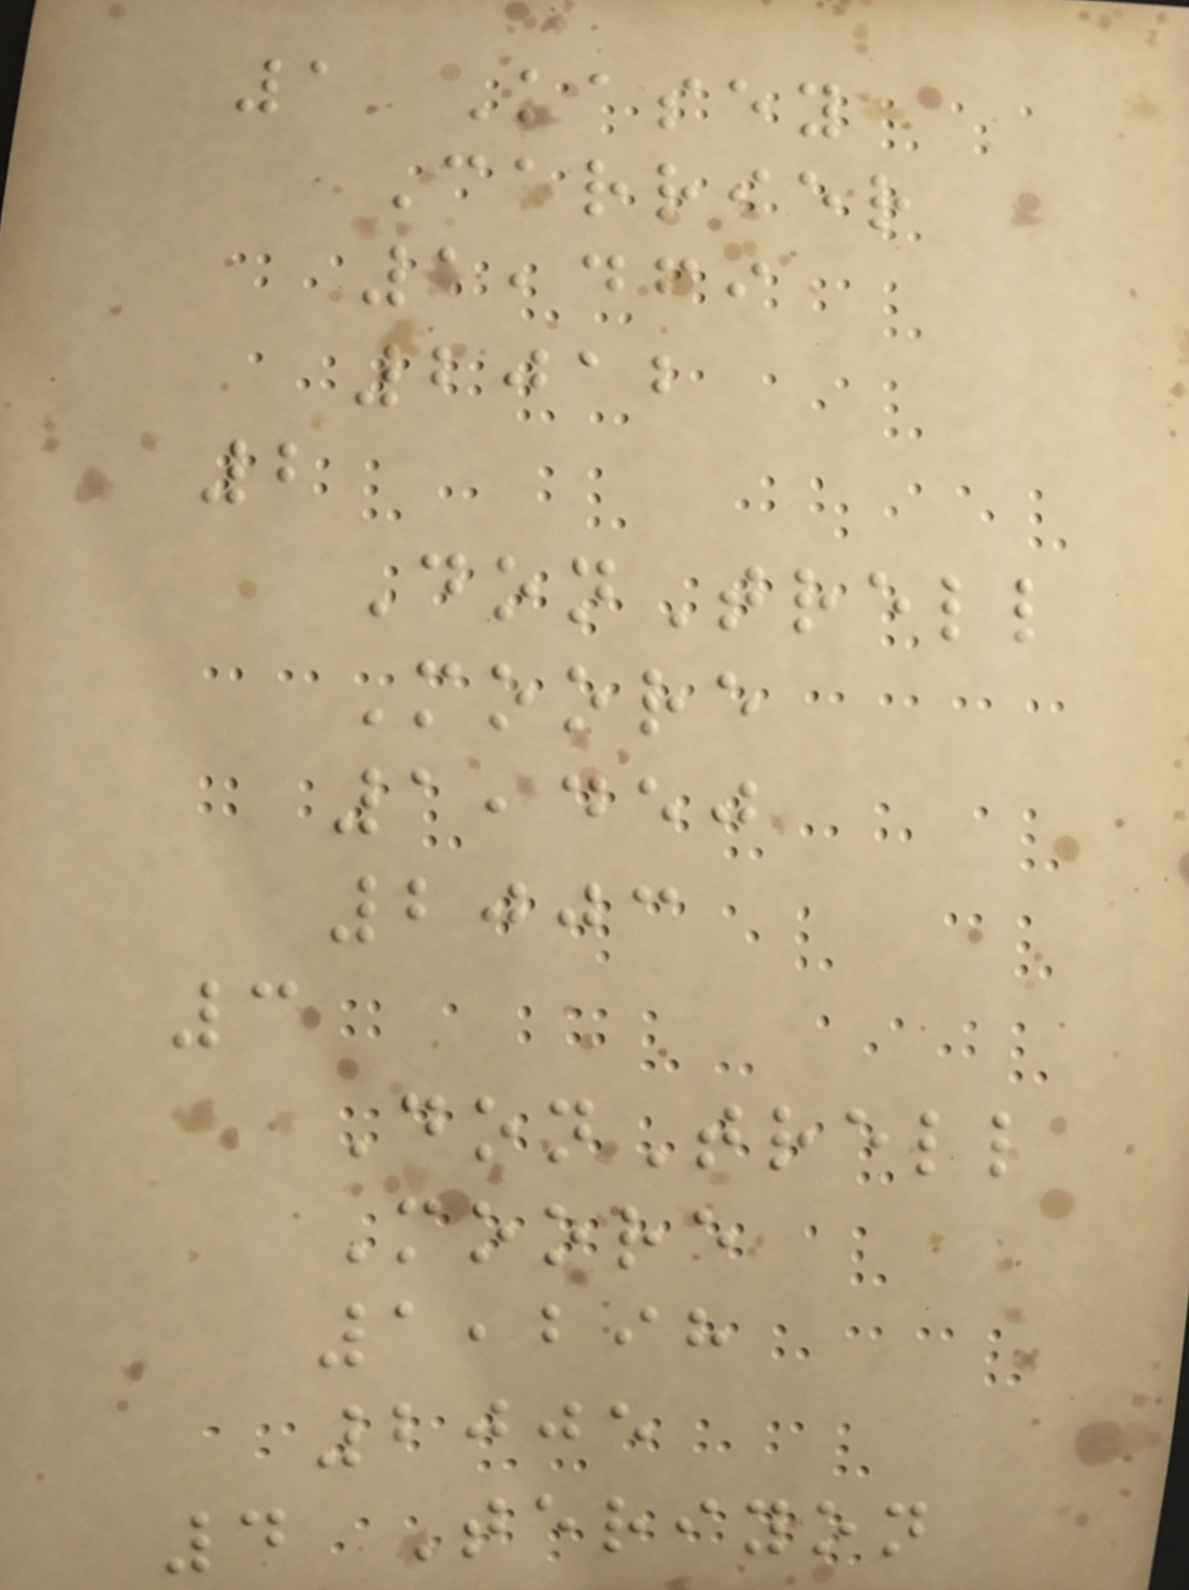1 Kasey
Carrier
1,469
2012
2
DonTrell
Moore
1,450
2003
3
DonTrell
Moore
1,298
2005
4 Teriyon
